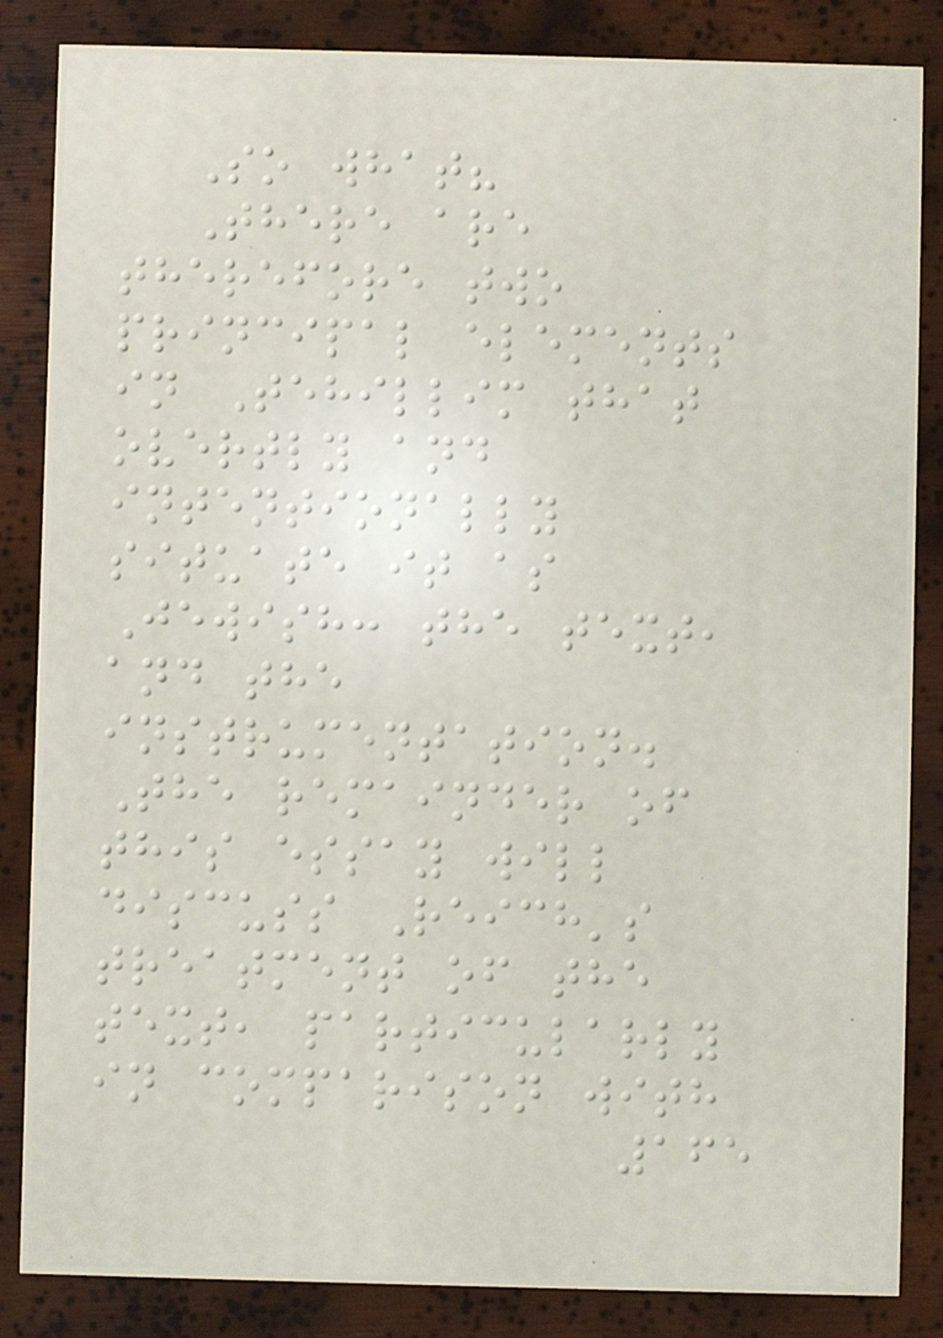So what?
There are
therefore two
principal elements
in Tehillim that
overtly and
intentionally
situate it as
Jewish: the text,
and the
instrumentation.
The remainder of
this essay will
discuss Reich's
treatment of the
text, particularly
in comparison with
165
